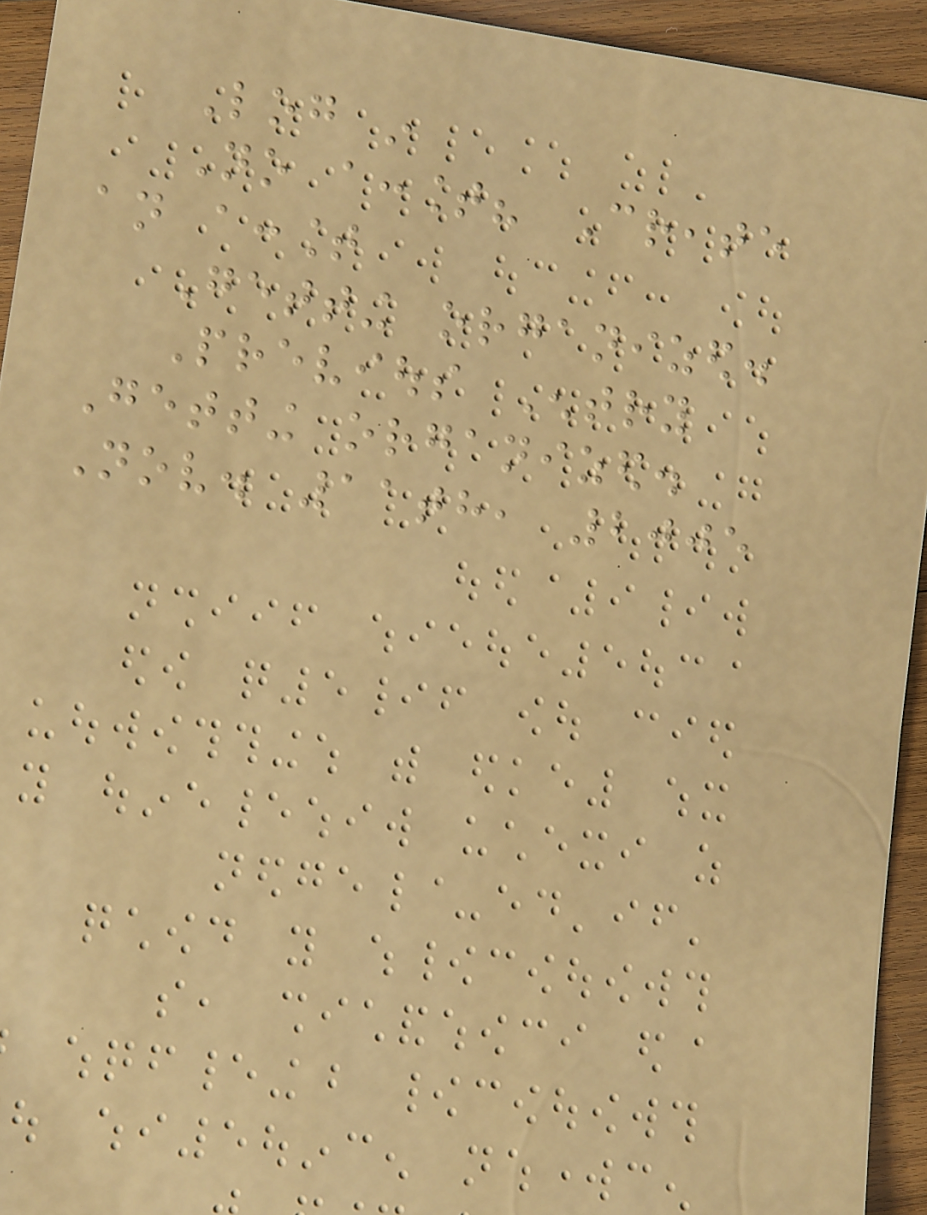Log in
No account? Create
an account
Getting organized.
Previous Entry
Getting organized.
Nov. 11th, 2005
